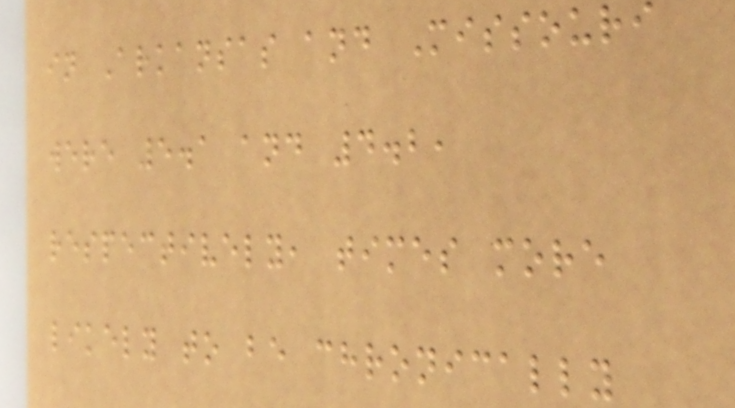in Arkansas and Missouri
were 5.1 and 4.2,
respectively, times more
likely to be chronically
